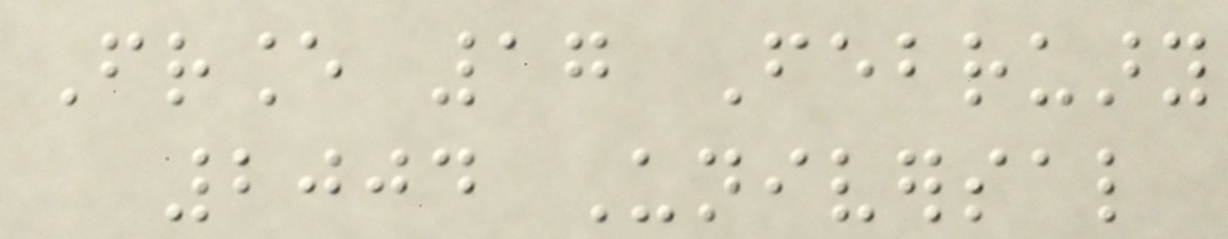France 17 February
2004 Universal
